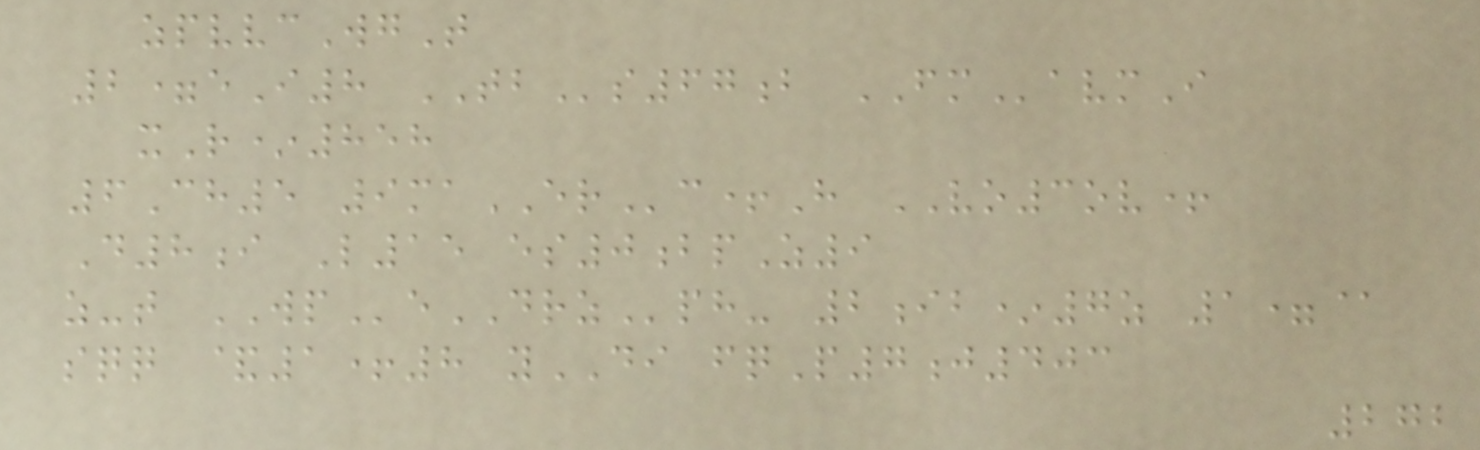zpvvcWgT
2=eI8 TBs67b FMavmI
xR*858
6Ch5 9maERc+H VO3ov+
D8i L15 es0bpZ9
z-t WPeDRZph- 2ib*7z 1=@
sqq &1+8 yDI fqP7j403
272
